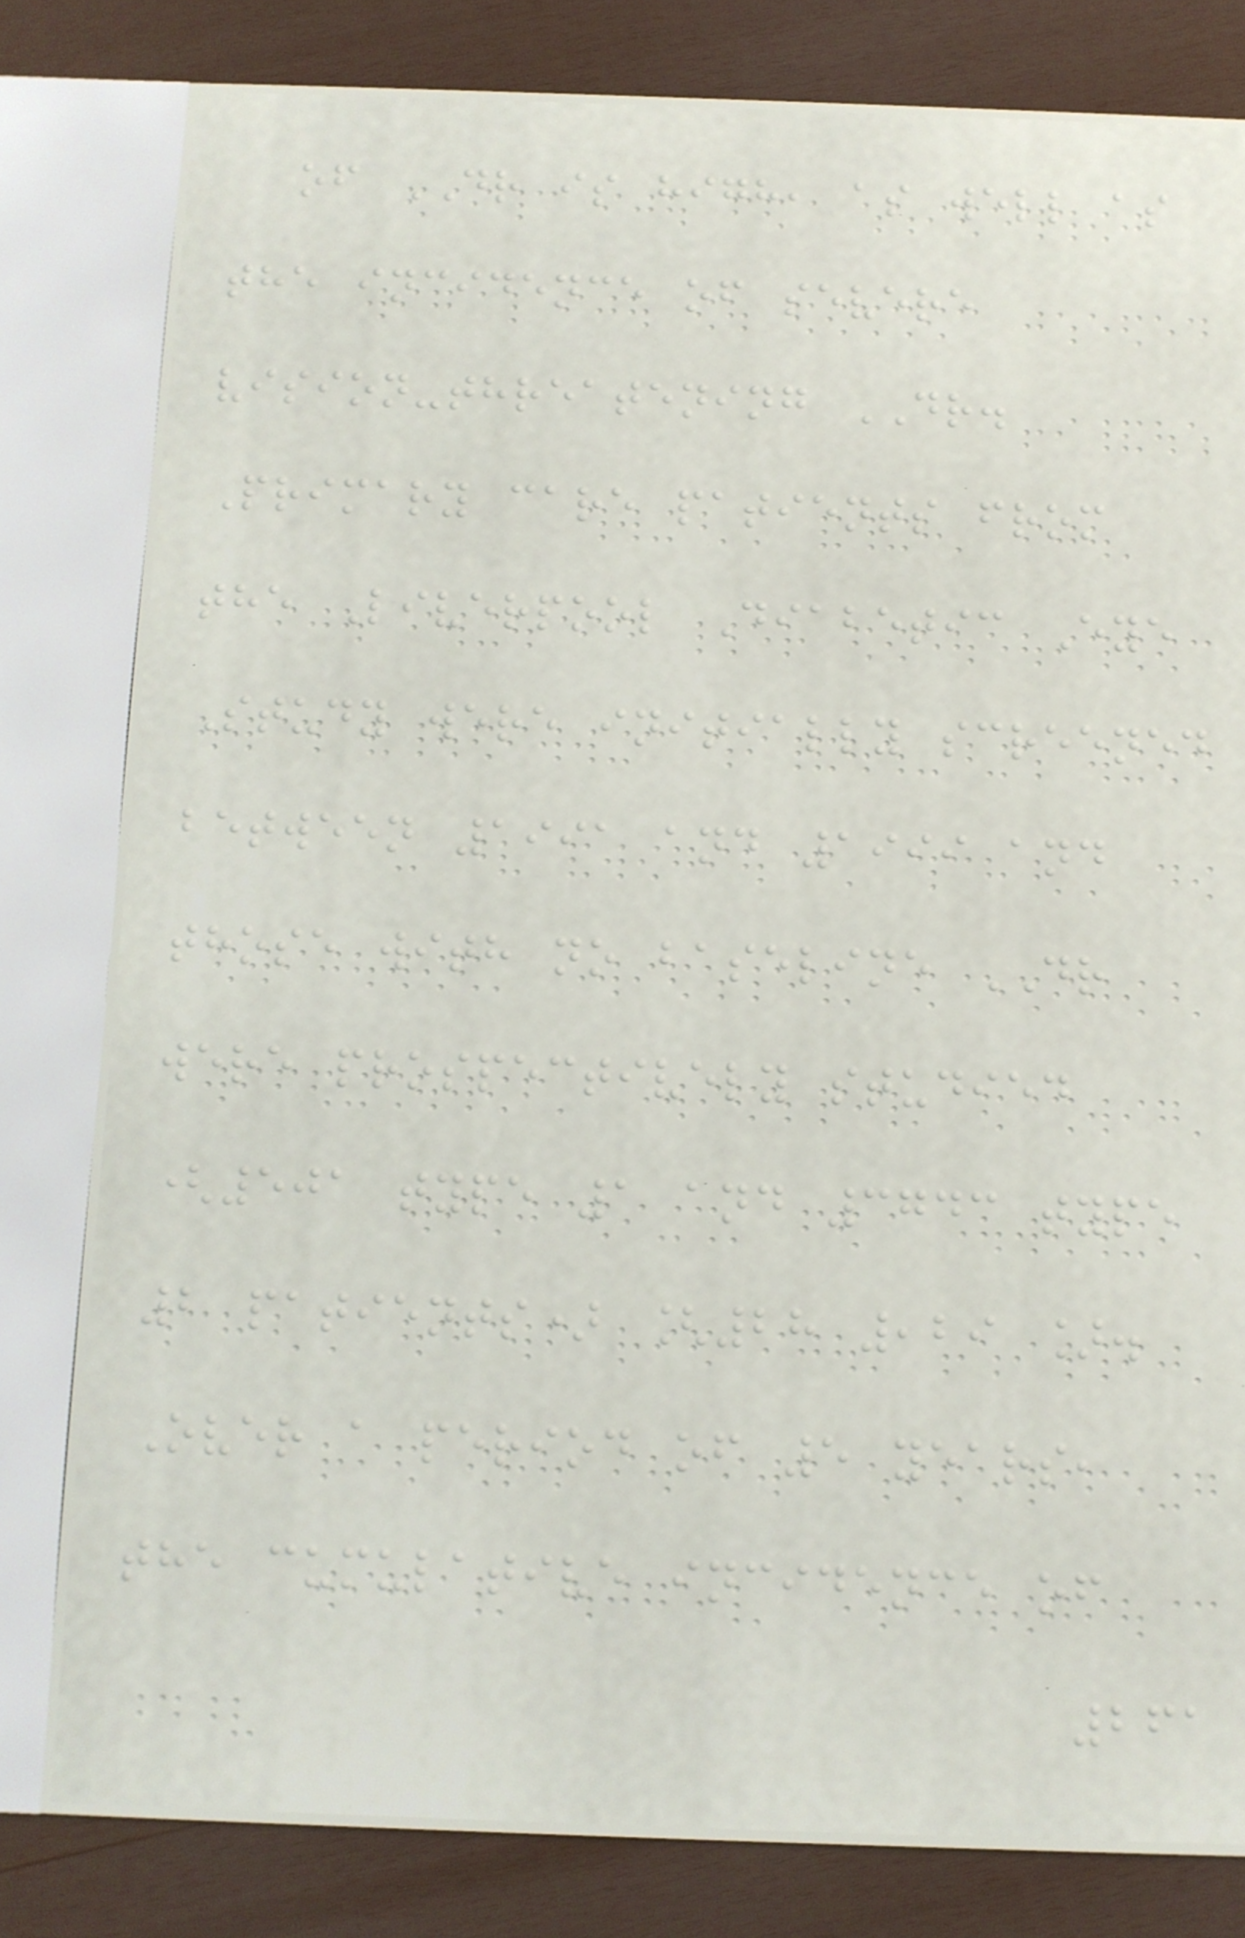of DR is high, as well as
the incidence of severe
vision-threatening DR.
Primary care patients from
the Liverpool Diabetic Eye
Study were initially screened
between 1991 and 1999 and
those with no baseline DR
were prospectively studied
(501 type 1 and 3743 type
2 patients) [28 ,29 ].
Over a period of 5 years,
the cumulative incidence of
261
